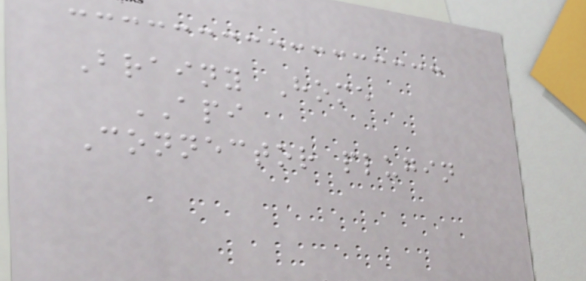Brainy Home
API
Connector plugin
